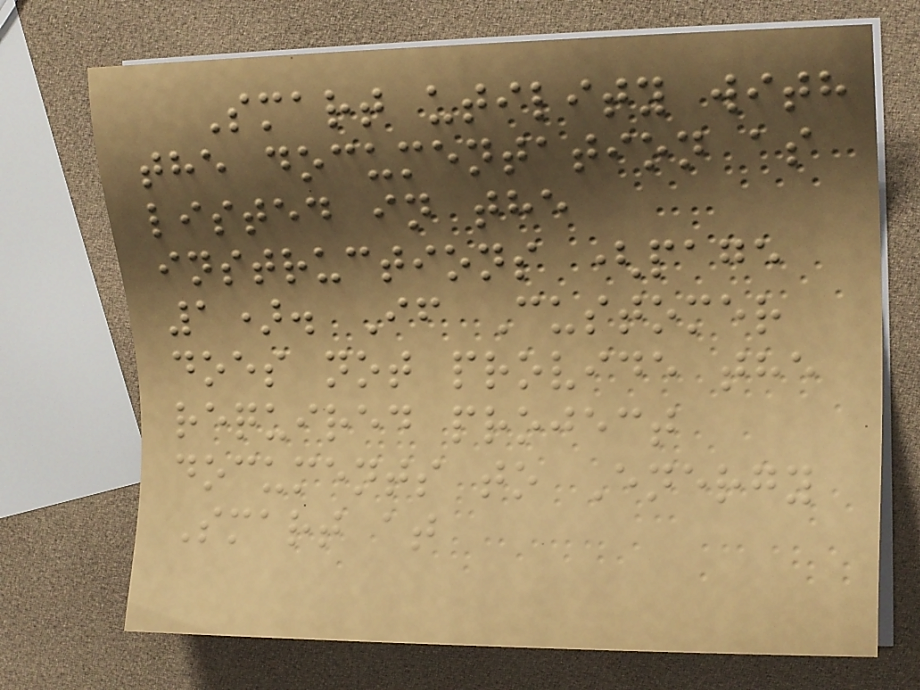Smart utility with
the documentation as
listed in the
instructions (page
1). If Customer
does not provide the
required project
documents to Energy
Smart at
